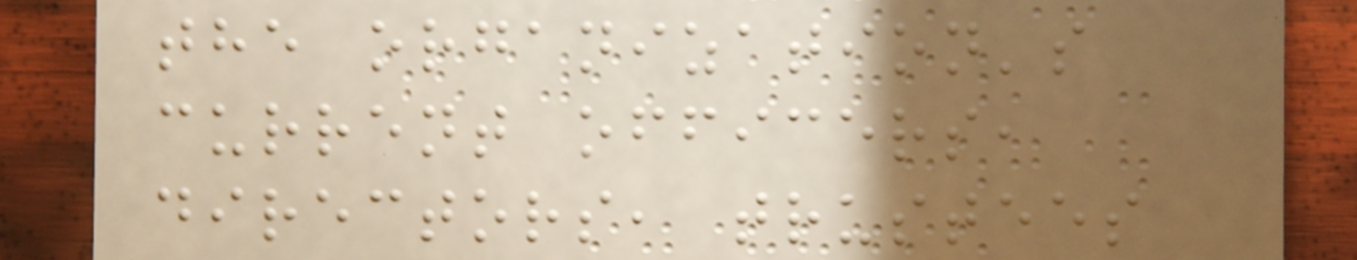the organization's
current officers,
directors, trustees
